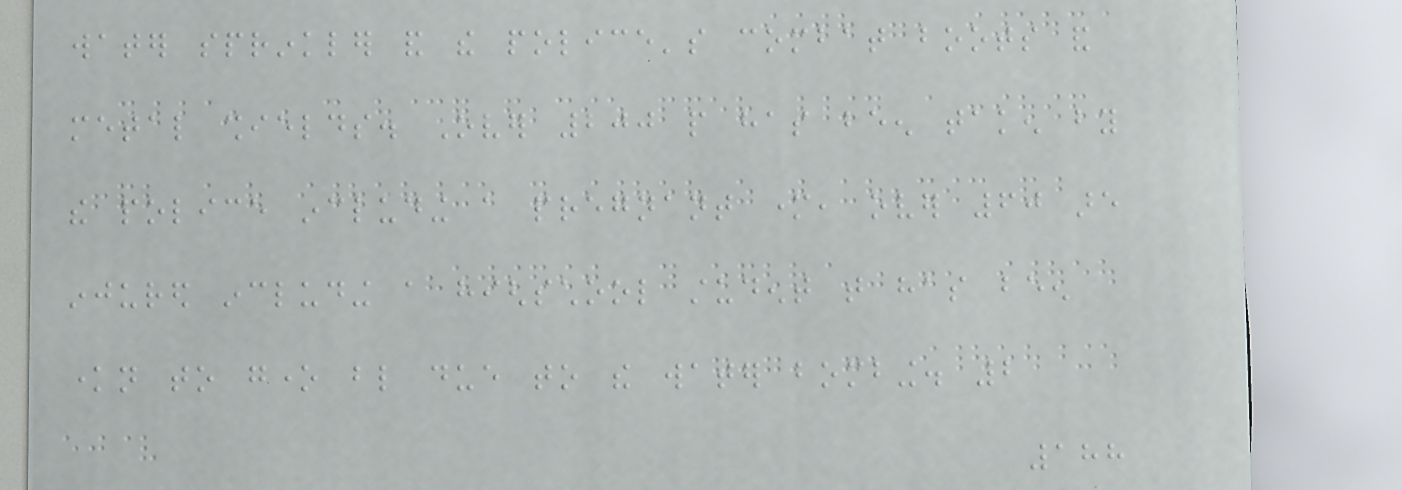water sprinkler and the police's combat boots and
metal shields. Over 200 people has been taken by
the police including a pregnant mother, over 60 are
injured including a highschool student that has been
known to gone blind due to the water bombing. 2
188
